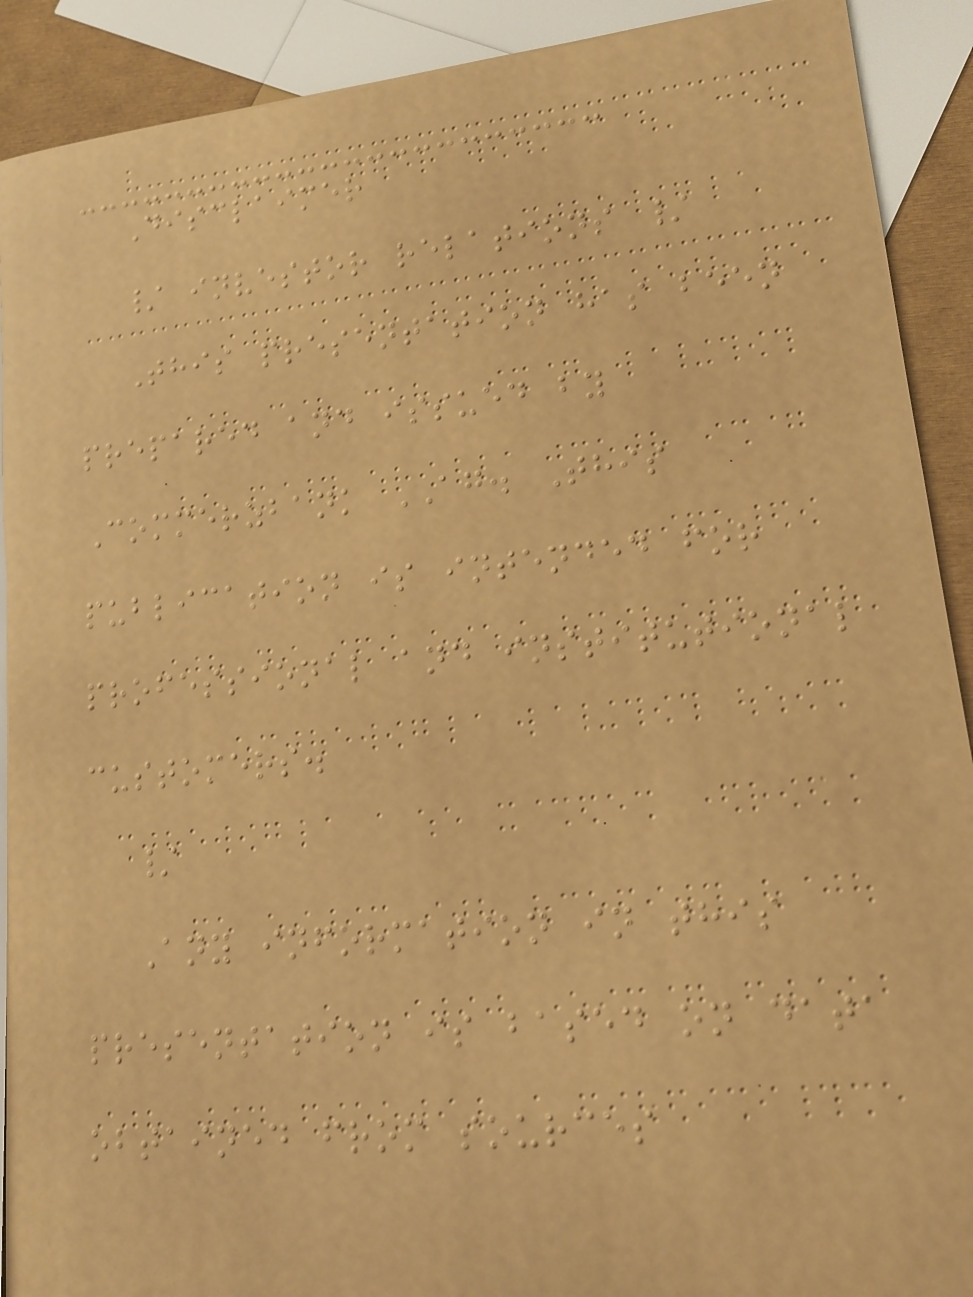Disclaimer
/ investor relations /
This presentation has been
prepared and issued by
Commerzbank AG. This
publication is intended for
professional and institutional
customers.
/
Any information in this
presentation is based on data
obtained from sources
